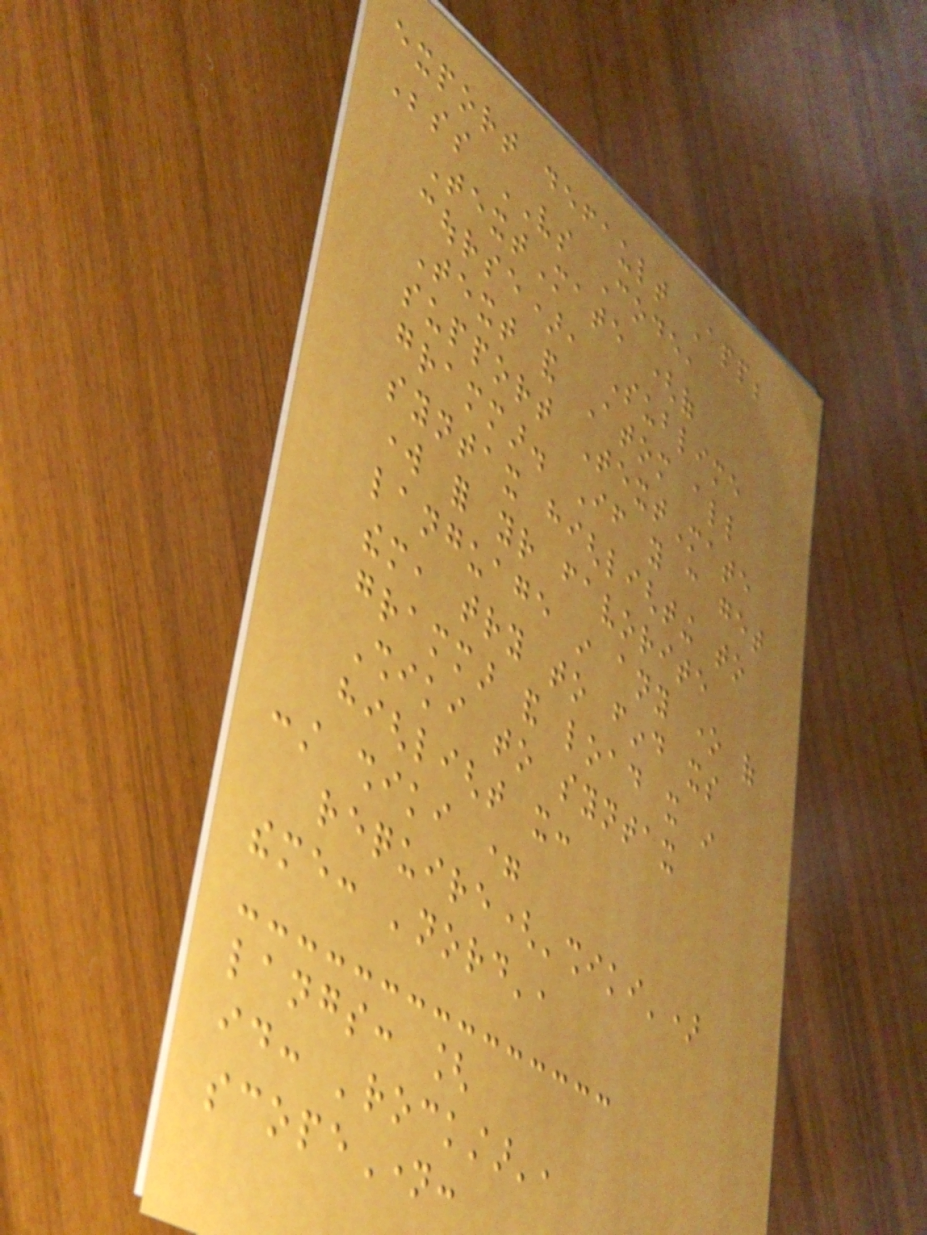export default App;
Besides VS Code,
TextMate (of
course), Sublime
Text and Atom all
support TextMate
grammar. If you can get
syntax highlighting to
work for your favorite
language in any one of
them, try to find its
grammar and load it in
Shiki to syntax
highlight it:
const shiki =
require('shiki')
theme: 'nord',
langs: [
id: 'rockstar',
scopeName:
